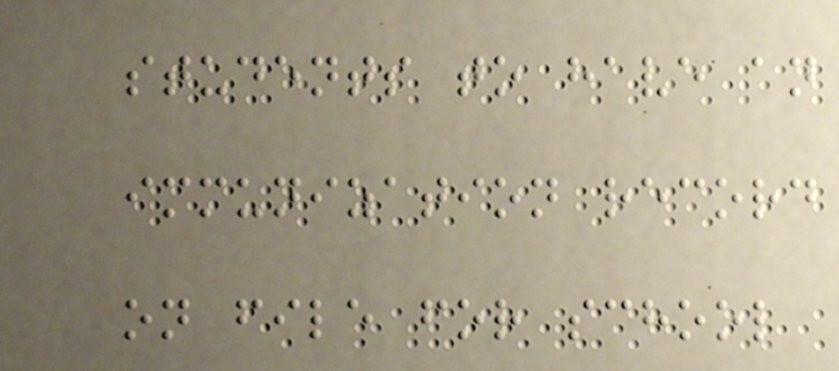students to have an
immunization record
on file for school
